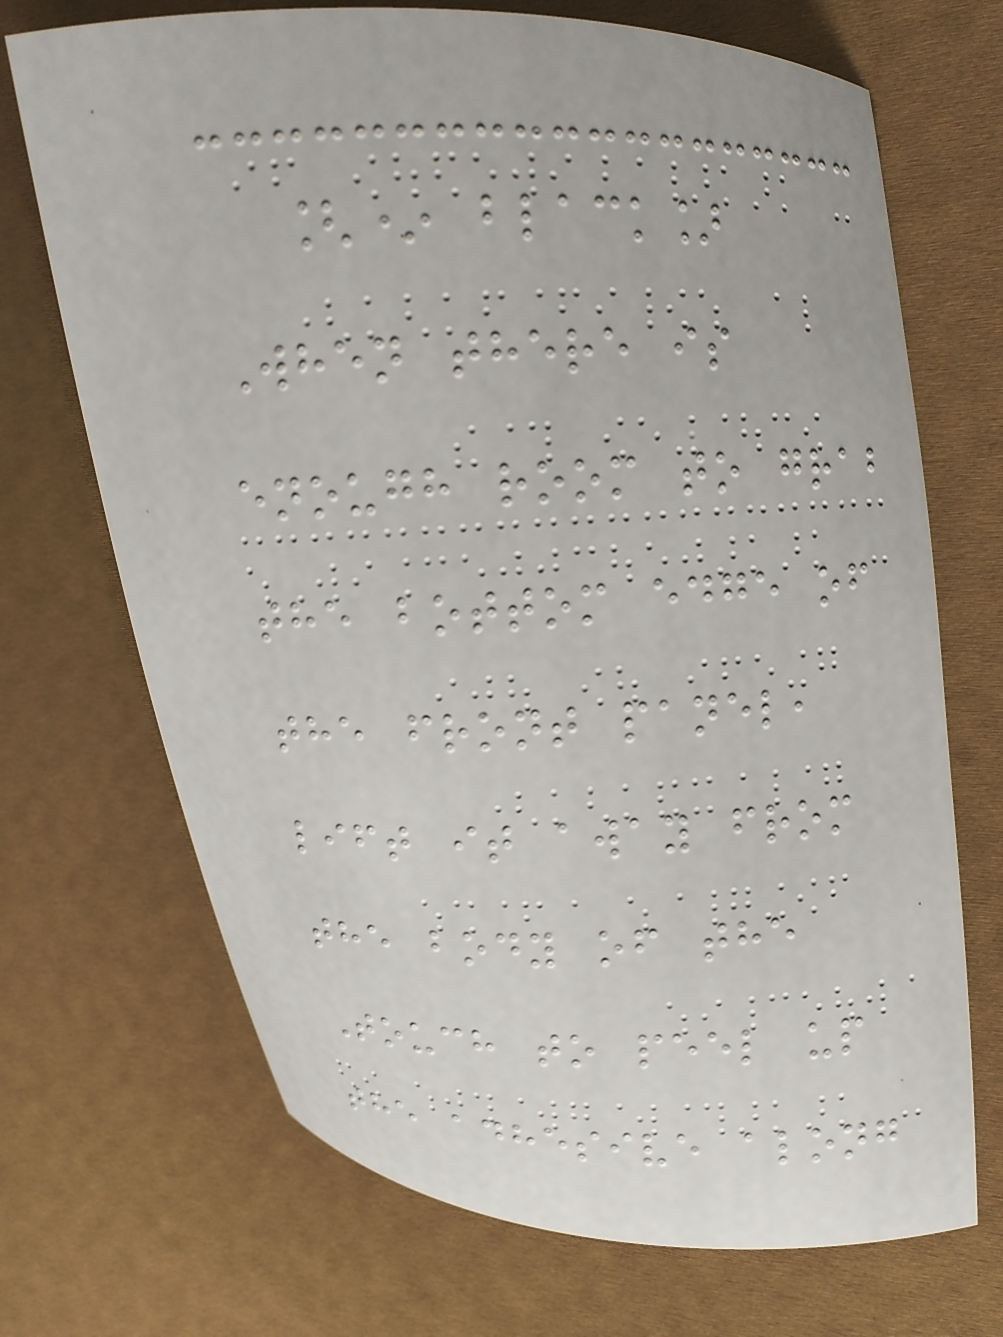[* black]
When there is
enough room to grab
the bottom edge of
the front panel,
lift it away from
the body of the
Touch to peel up
the adhesive along
